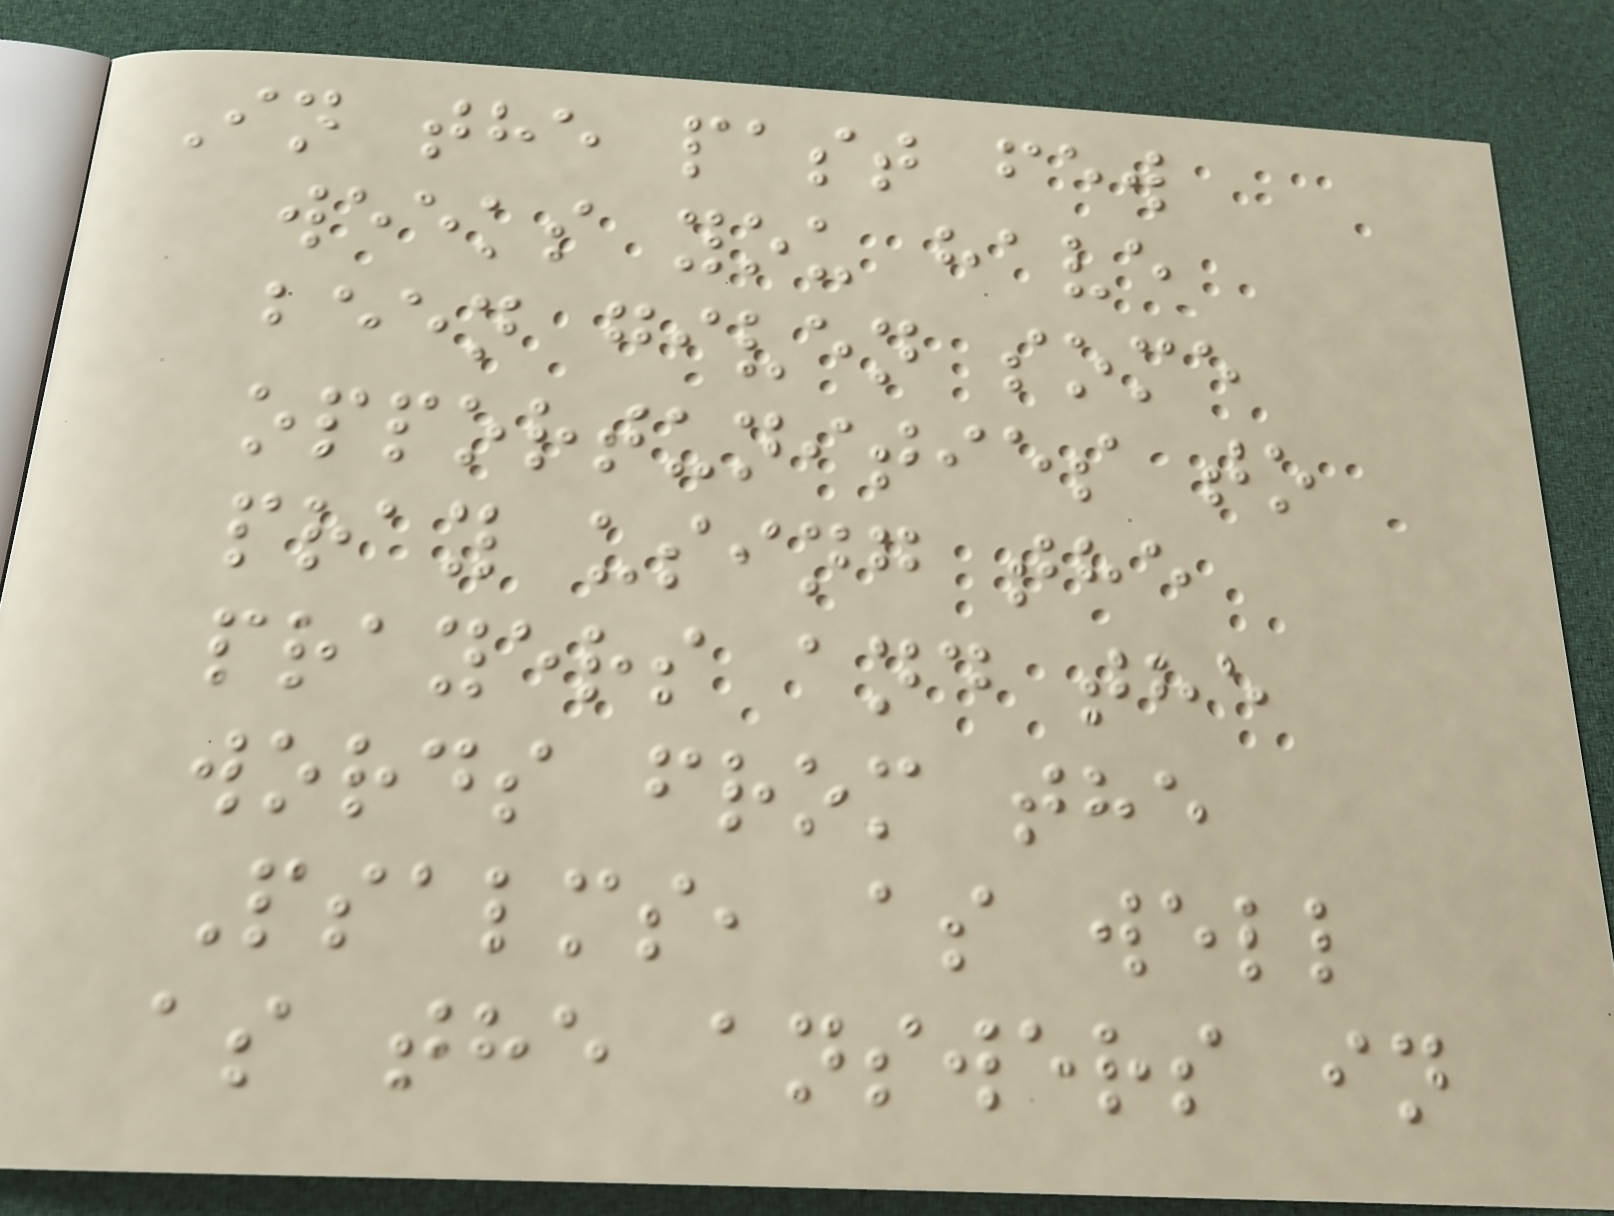In the past few
weeks you have
been given some
opportunities to
pray using the
prayers and the
words from the
Psalms, as well
as the answers in
